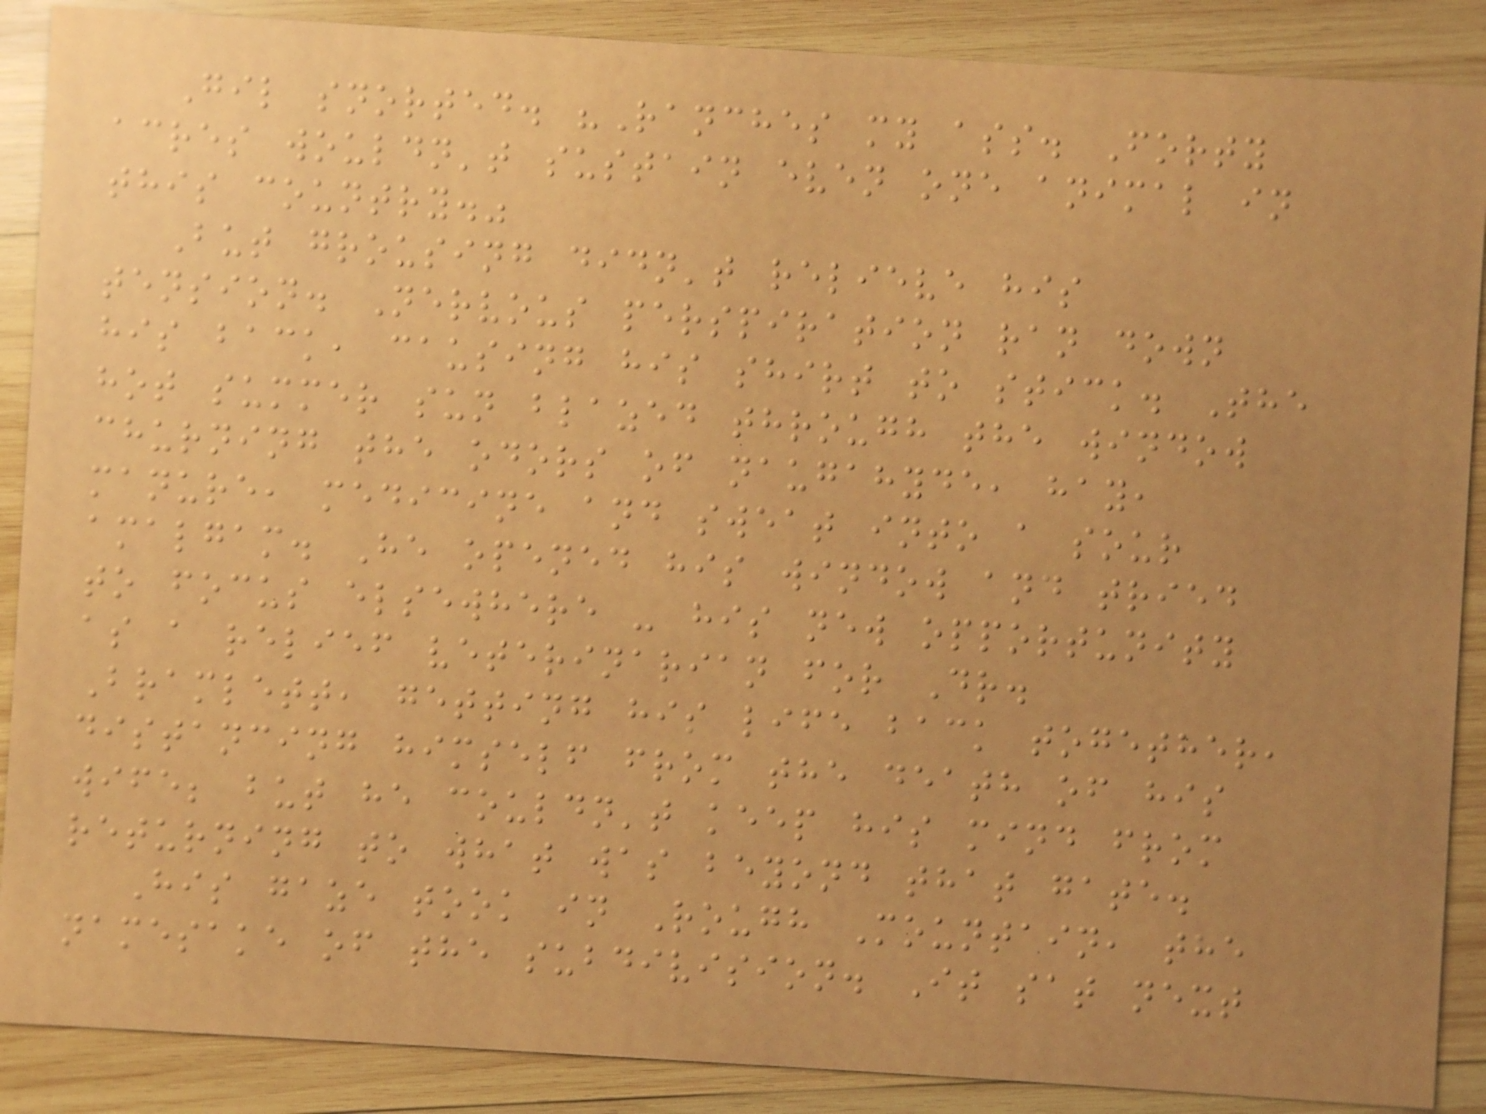Gil snorted. "Ranches my ass. Forty
acres wouldn't sustain even one animal in
this country."
But grousing didn't relieve his
tension. Nervous perspiration ran down
his back, causing his shirt to stick. The
hot summer sun blazed through the window
churning the odors of naugahyde, hay,
manure, medicine and sweat into a sour
amalgam. He opened his window and tried
to focus elsewhere - his new opportunity
as a relief veterinarian for Dr.
Bramlett, getting his life back together,
distancing himself from the death of his
wife; but he couldn't keep his mind from
returning to what was beyond that gate.
His gaze took in Rough Mountain, the
namesake of the subdivision. It sat next
